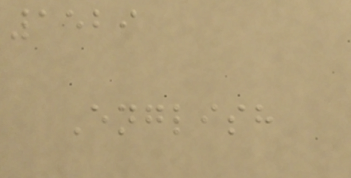1529
English
